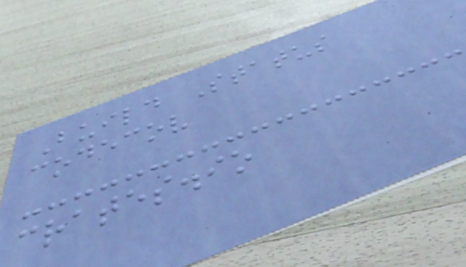Build Status
codecov
crates.io
